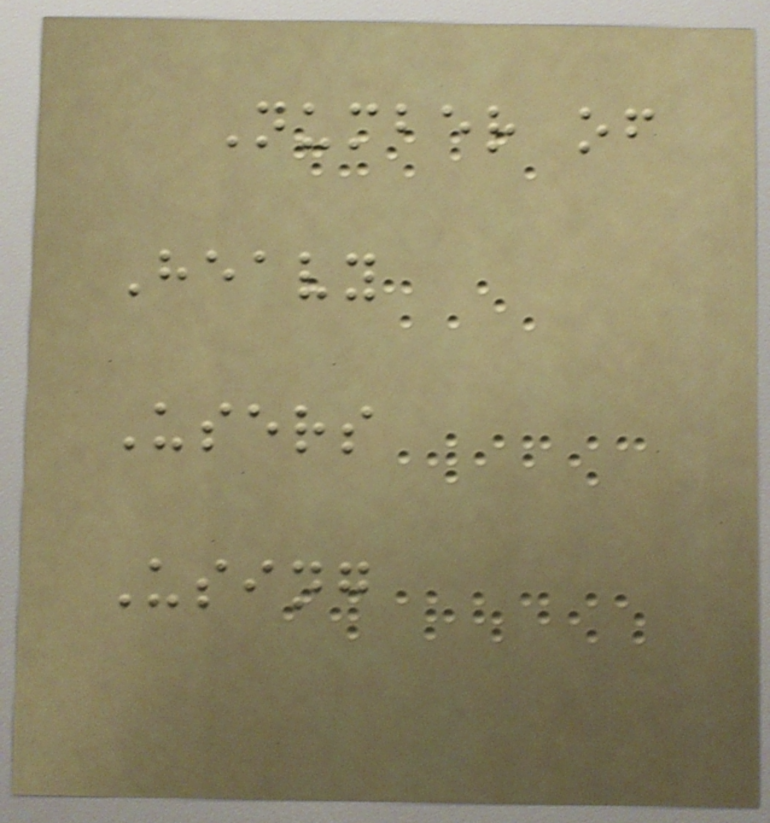Number of
Heavy
Users
Using
